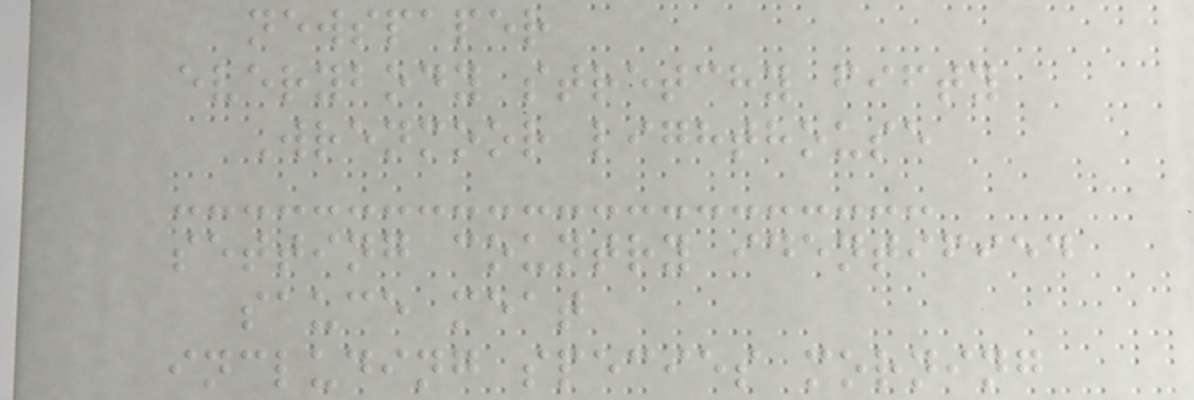newspaper
everybody stretchy fifty
Wrenmoor lighthouse
setting country identified
sauce meat
including species morning
